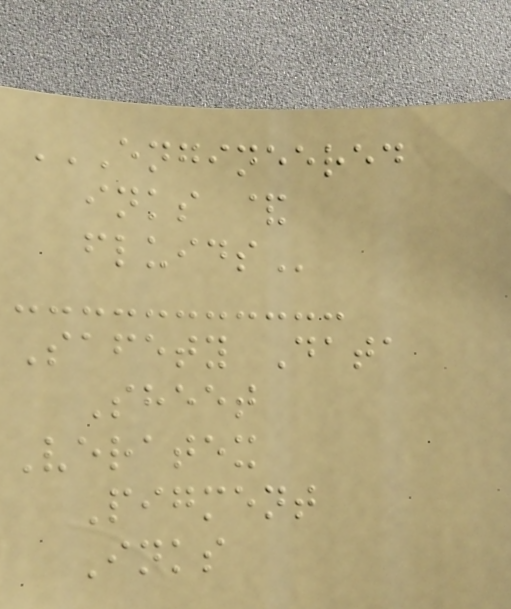ENGINEERED
INKS &
FLUIDS
Safety Data
Sheet
Veratex
Pigment
Inks
